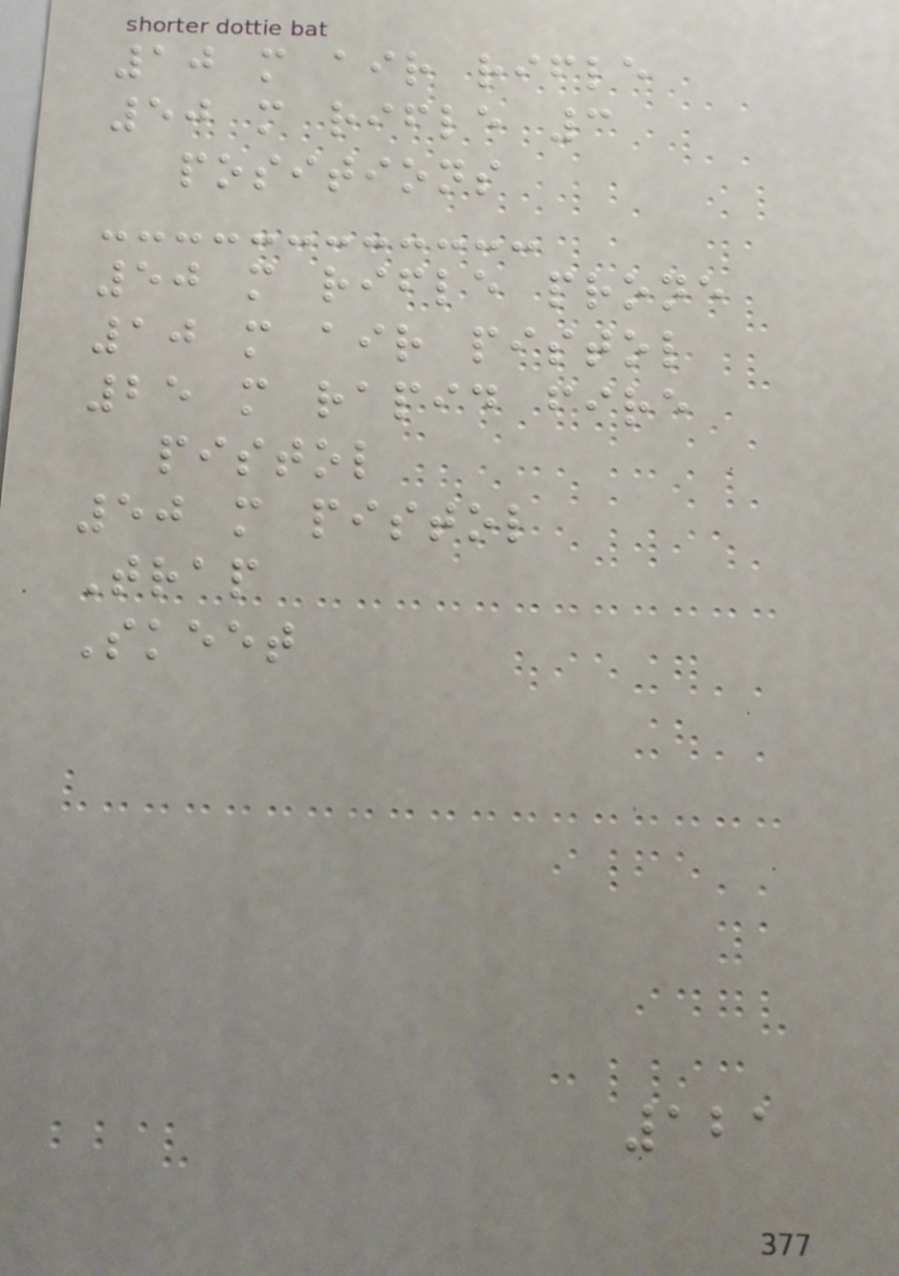10 m air rifle
50 m rifle 3
positions
50 m rifle prone
10 m air pistol
25 m rapid fire
pistol
50 m pistol
Trap
Skeet
121
